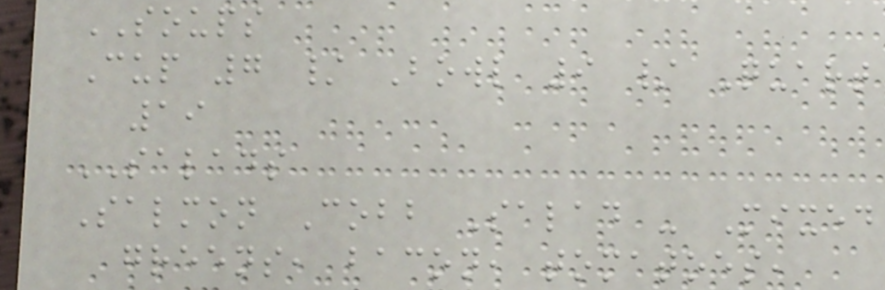SOUPS
Cup 7 / Bowl 9 / Quart
19
SALADS
Salmon Cobb Salad - Mixed
greens, bacon, tomatoes,
